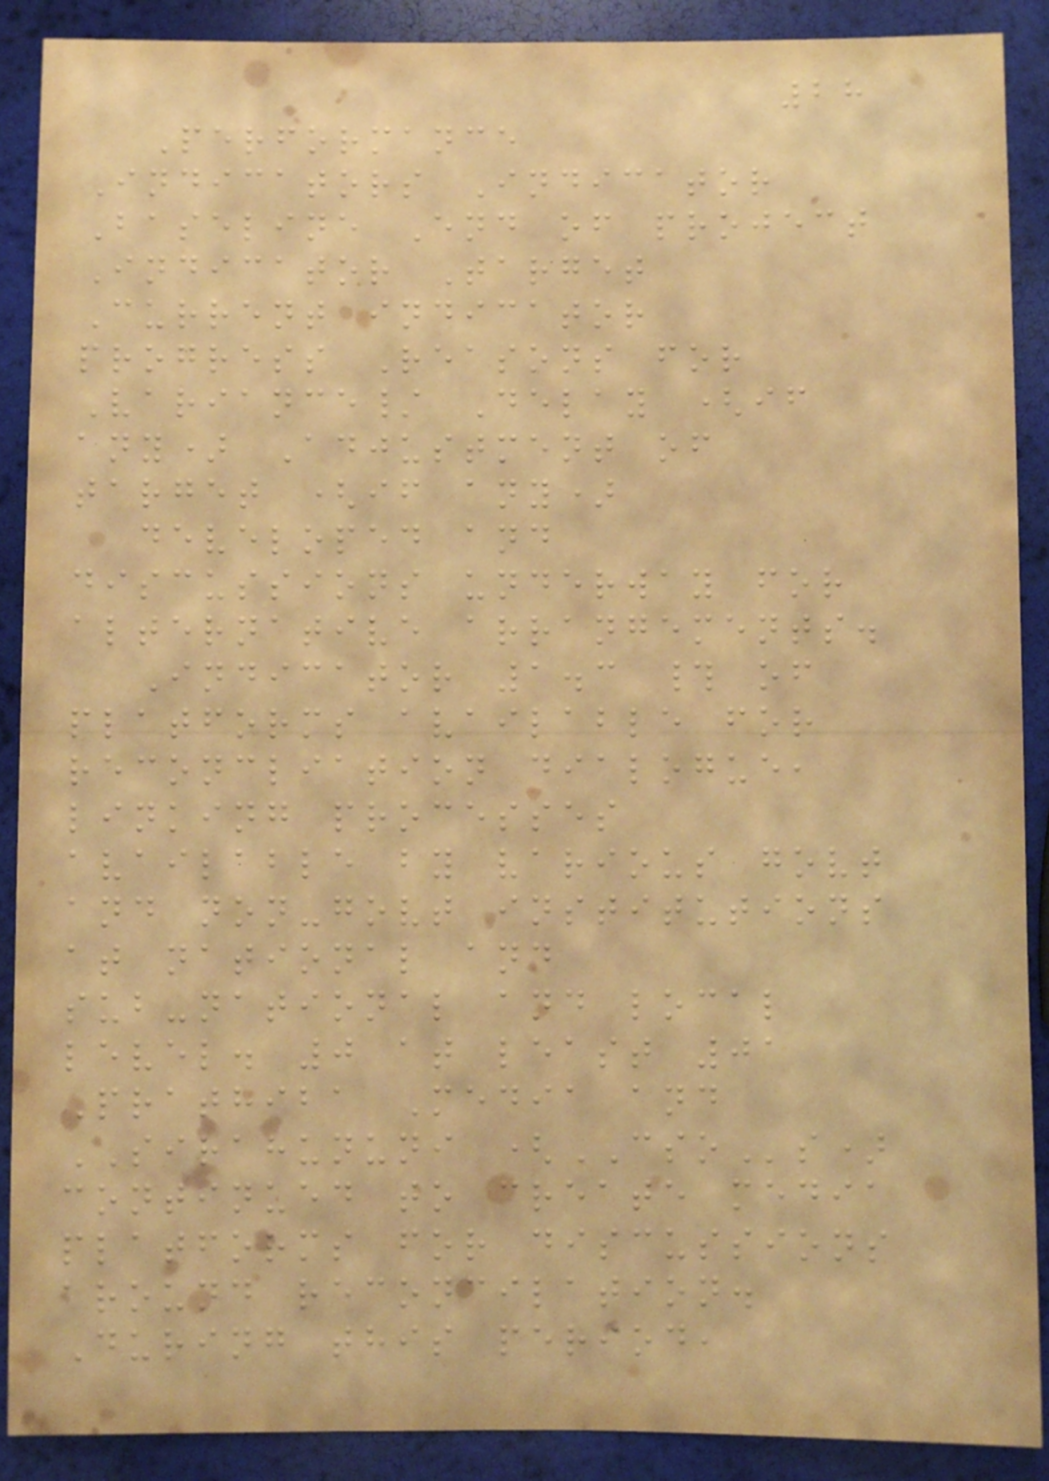28
Performance
Indicators Indicator
Baseline End of project
Indicator Target
Current indicator
progress Reasons for
Variance/ Delay (if
any) Adjustment of
target (if any)
developed and
discussions underway for
alternative arrangements.
Indicator 1.3 # of
platforms available for
reconcliation dialogue,
linking processes
available by various govt
and non-govt institutions
at national and
sub-national and local
level. 0 at least 01
Prathiba Media and
SIRAHUNUNI (CSOs)
continued to create media
platforms for discussions
around reconcilation.
During this period,
